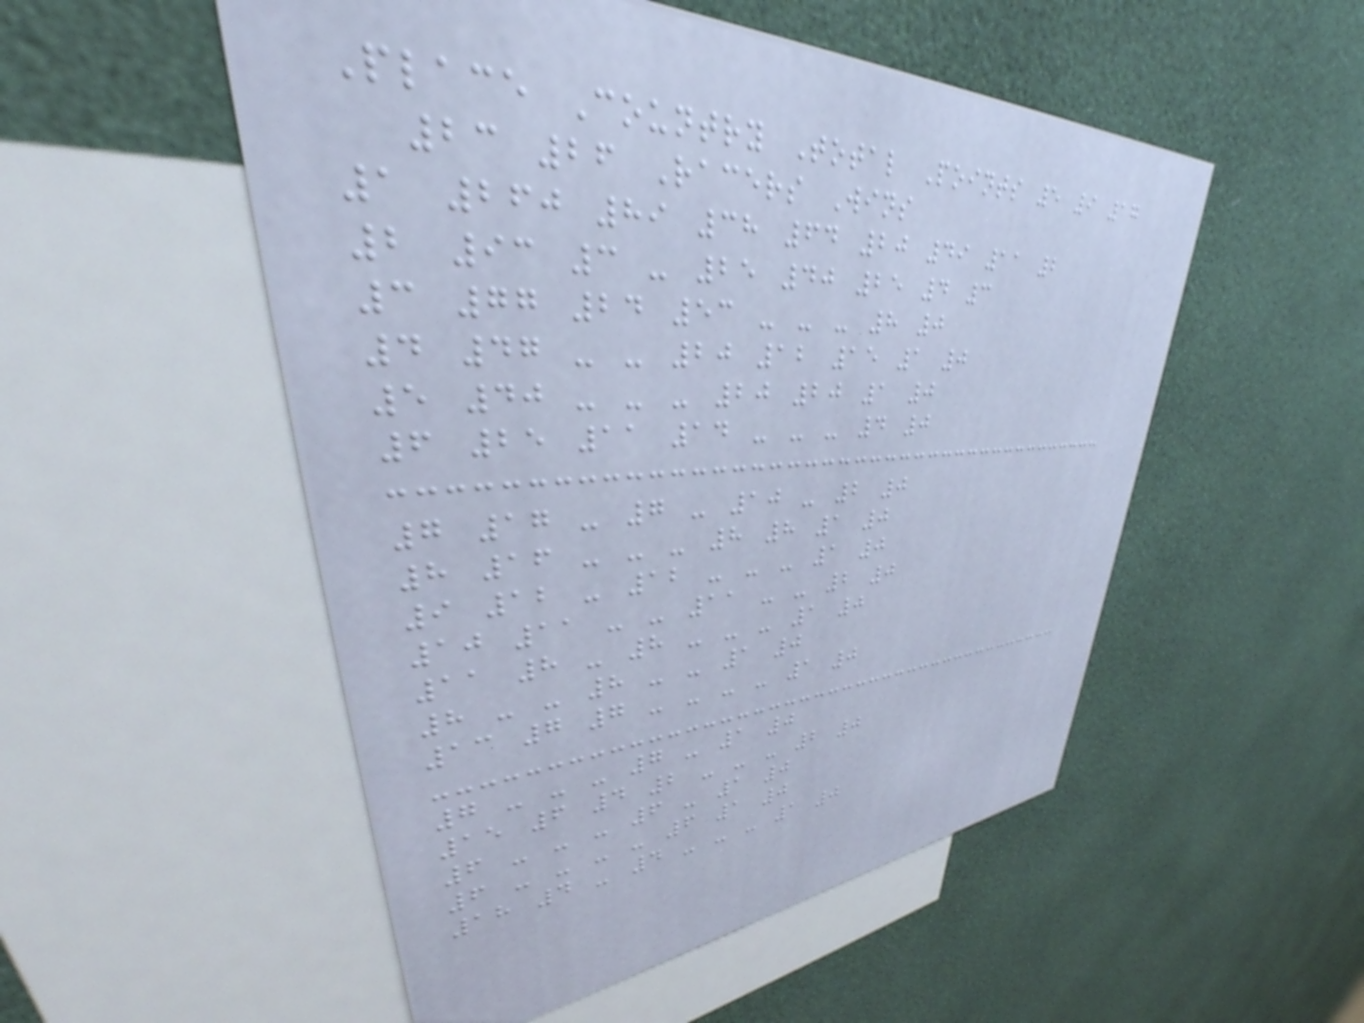Place Country Total Points 5 9 17
23 26 Racers Wins
1 260 89 38 64 20 49 11 2
2 93 3 - 25 40 25 4 3
3 77 24 53 - - - 8 0
4 47 - - 20 12 15 1 0
5 40 - - - 20 20 1 0
6 25 11 14 - - - 4 0
7 17 - 7 - 10 - 2 0
8 16 - - - 8 8 1 0
9 12 - 12 - - - 1 0
10 11 - - 11 - - 2 0
11 8 - 8 - - - 1 0
8 - - 8 - - 1 0
13 7 7 - - - - 1 0
7 - - - 7 - 1 0
15 6 4 2 - - - 2 0
6 - - - 6 - 1 0
6 - - - - 6 1 0
18 4 - 4 - - - 1 0
